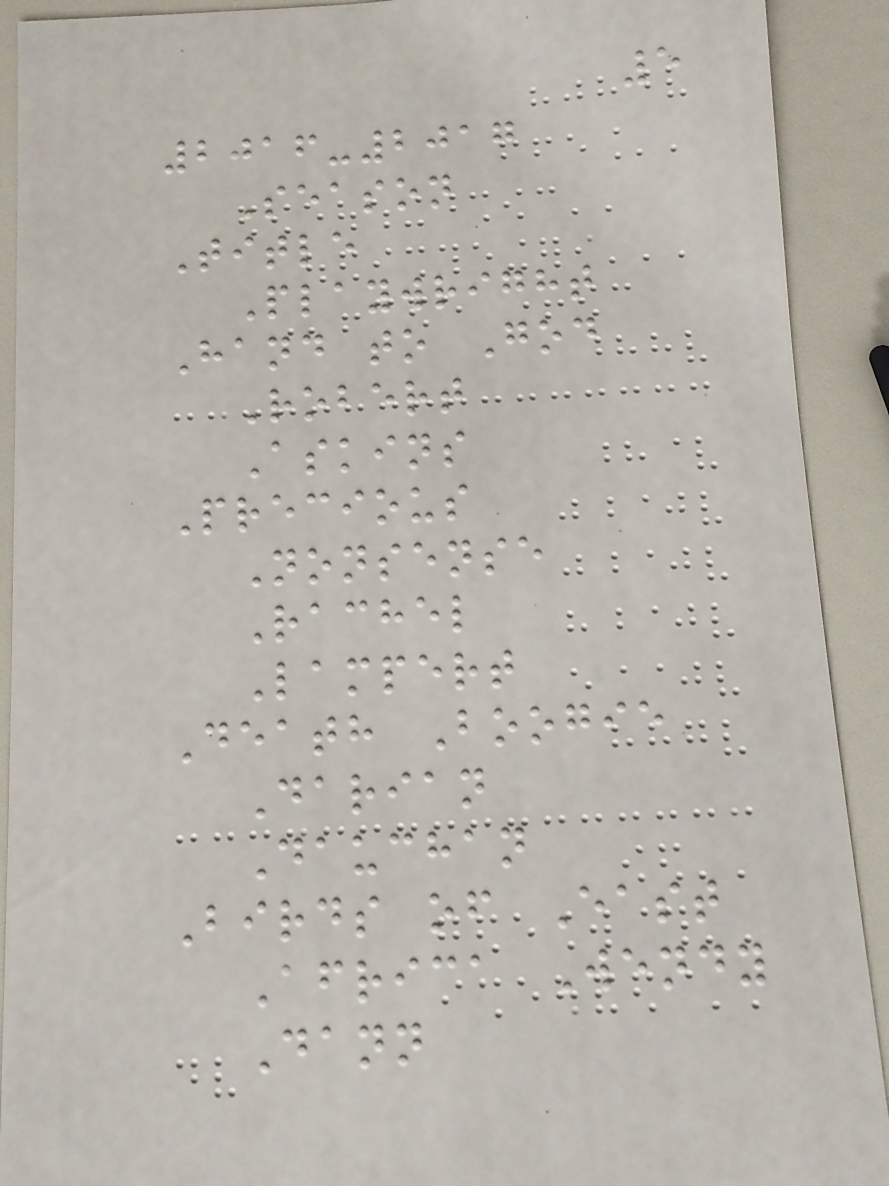5
2016-2017
Season
Title
Playwright
Hand to God
Robert
Askins
Precious
Nonsense
Rachel
Lampert
Death Boogie
Darian
Dauchan
Birds of East
Africa Wendy
Dann
